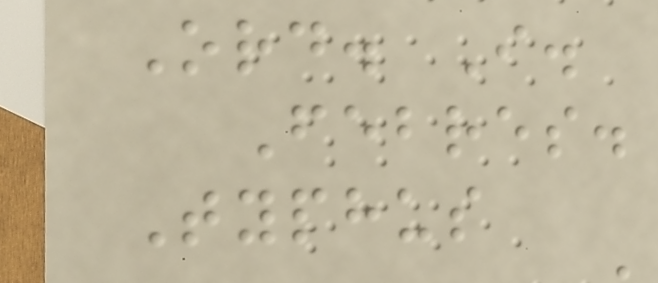Ord. I.
Febres.
Typhus
